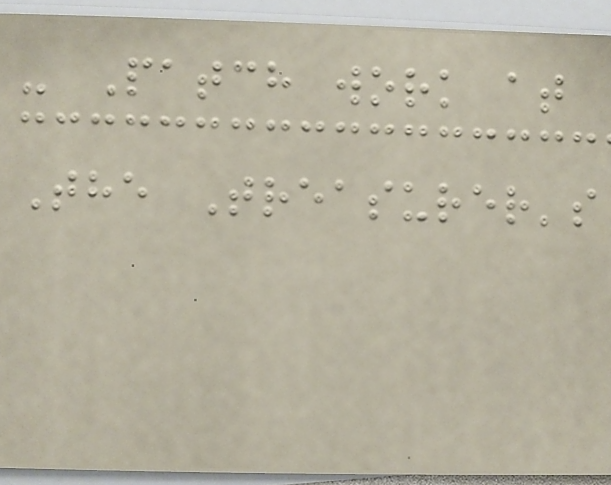- Patch work at
The Treasurer's
